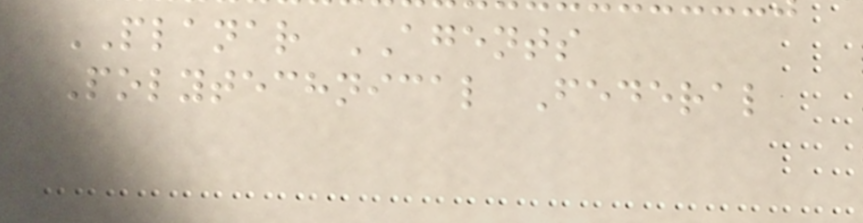PLANAR AGENTS
Polytechnical Federal
